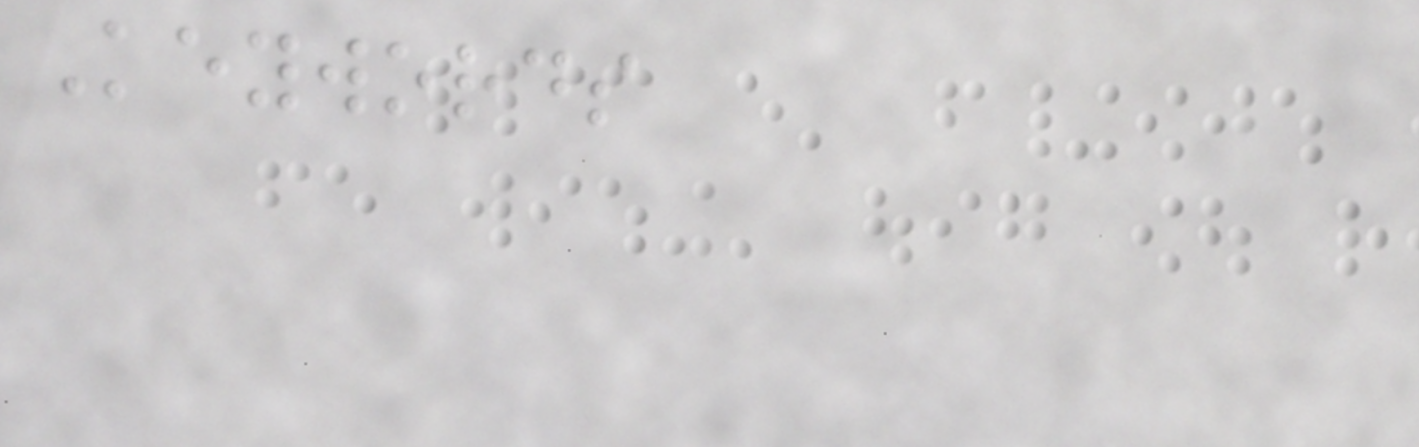Keywords
